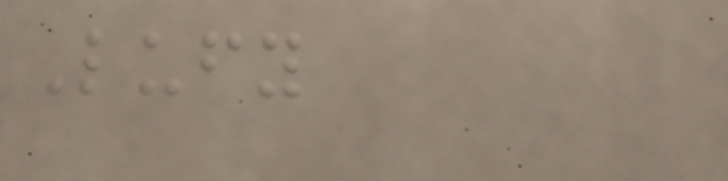Lufy
